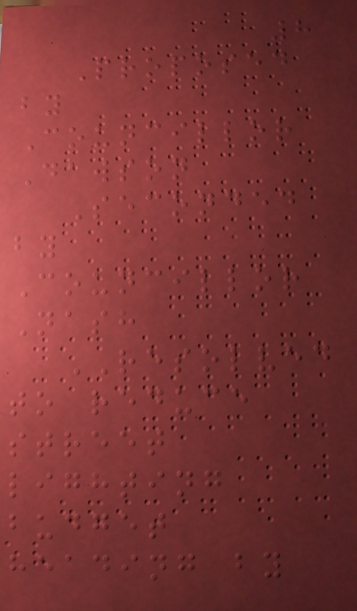8
Proposed
by
Councillor
Dawson
Seconded
by
Councillor
Nash
RESOLVED
to reduce
street
lighting
budget
heading by
